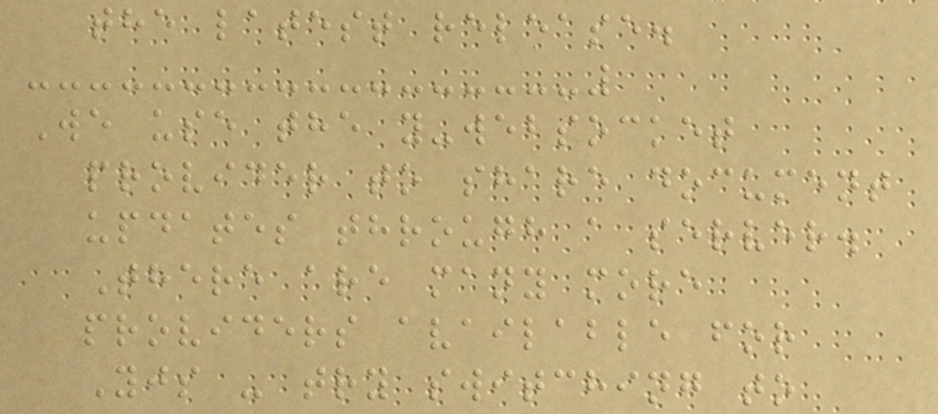the latest release.
We use the y-websocket
provider to share document
updates through a server.
There are many more
providers available for
Yjs - try switching to
